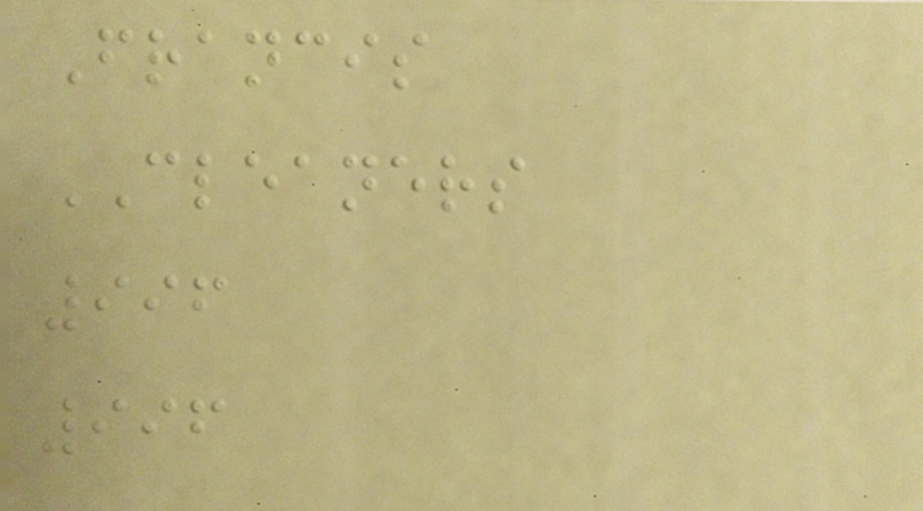Francis
CLEANERS
996
996
